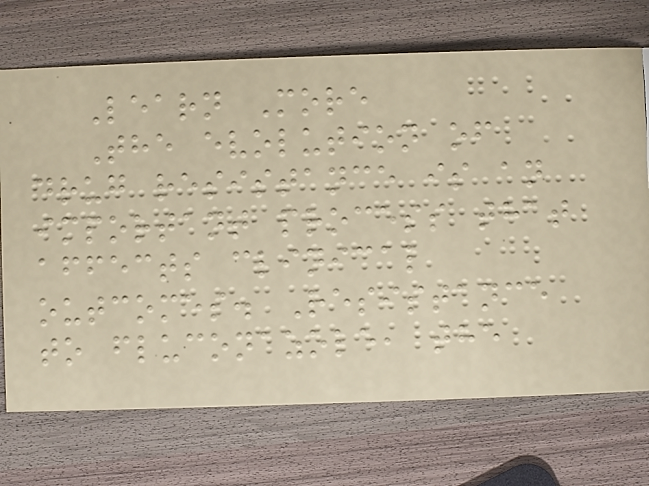Learn More
The evolution of
drug resistance is an
important process that
affects clinical
outcomes. Resistance
to fluconazole, the
